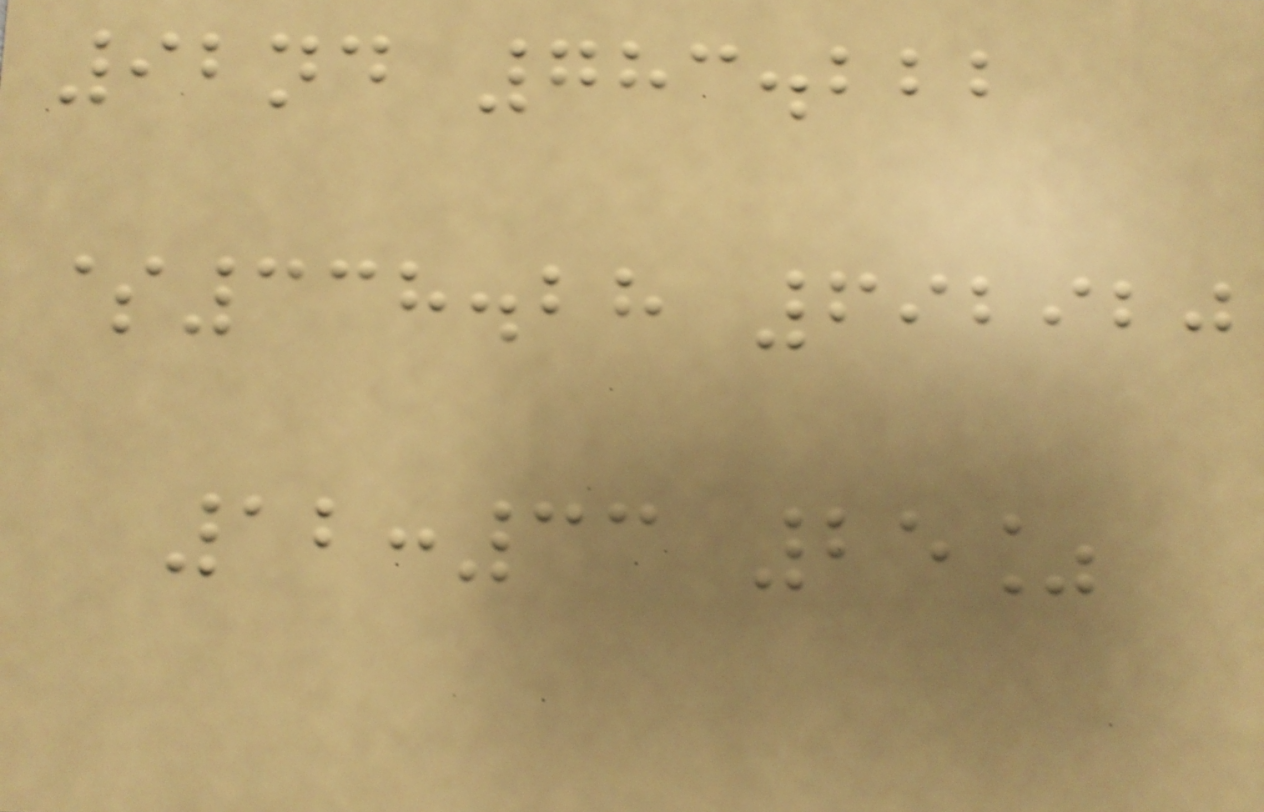92nd 783.222
$338.28 692920
12:33 25%
